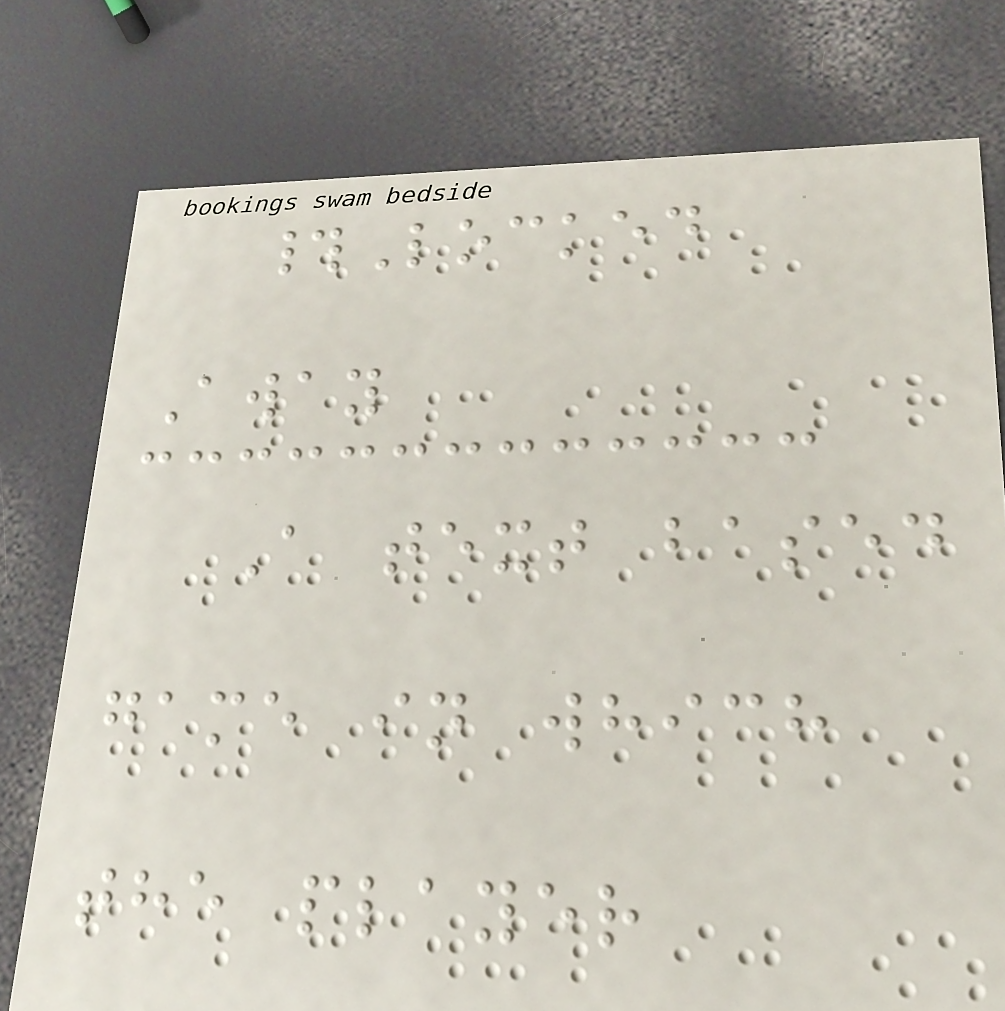#Locked
Away
A text based
game in which
the player
